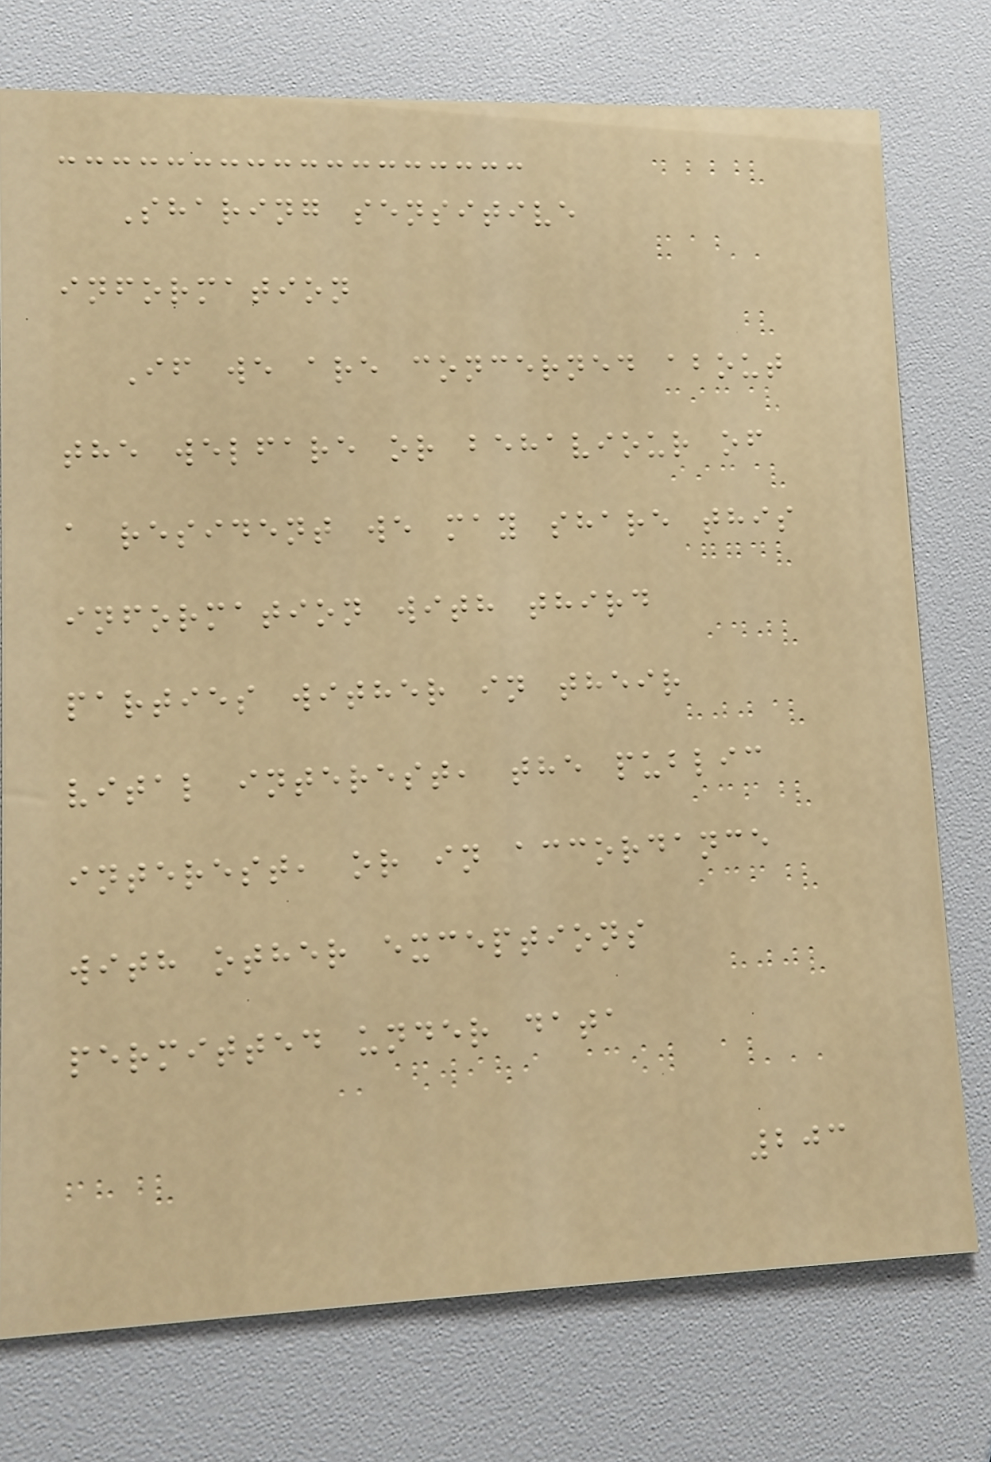Sharing sensitive
information
If we are concerned about
the welfare or behaviour of
a resident we may share this
information with third
parties wither in their
vital interest, the public
interest, or in accordance
with other exceptions
permitted under data
203
